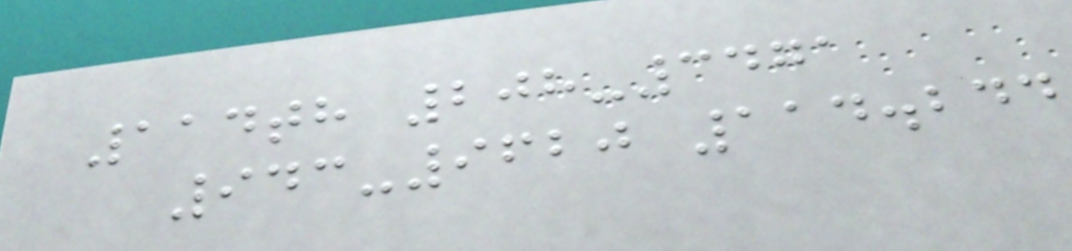114th 208-3471
943-9620 114.244
